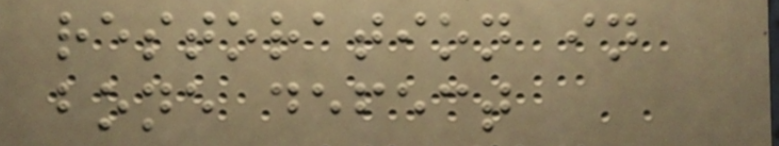restoration in
bone defect
